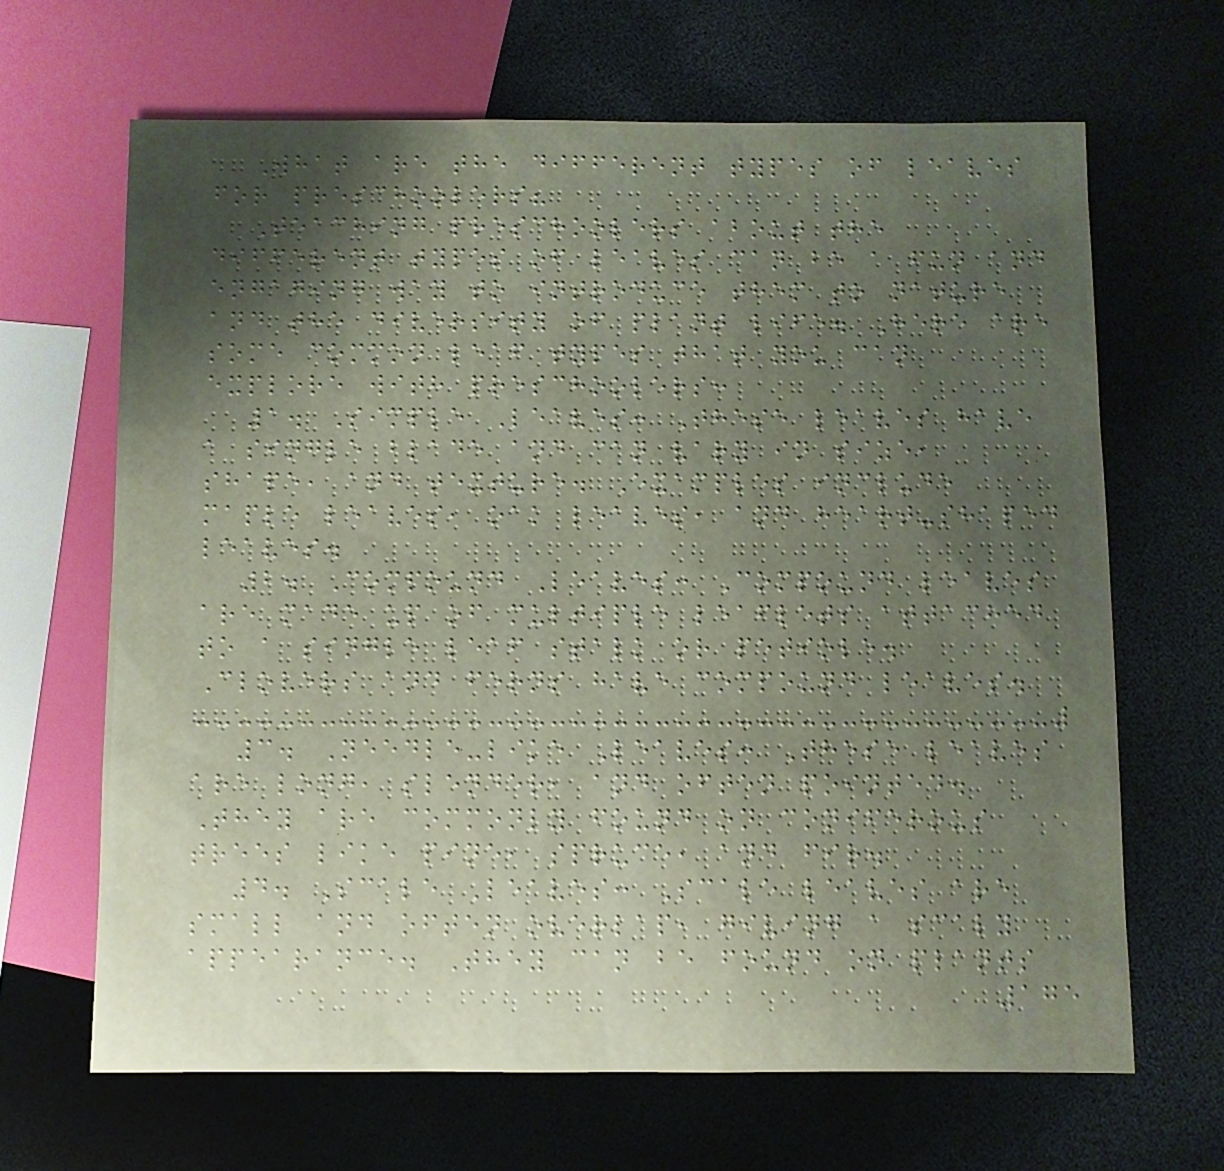What are the different types of leaves
for preschoolers?
Teaching preschoolers about the
different types of leaves can be a fun and
engaging way to introduce them to nature
and the diversity of plant life. Here are
some common leaf types that you can
explore with preschoolers:
1. Simple Leaves: These leaves have
a single blade and can vary in size,
shape, and texture. Examples include
maple leaves, oak leaves, and heart-shaped
leaves.
2. Compound Leaves: Compound leaves
are made up of multiple leaflets attached
to a single leaf stalk or petiole.
Clovers and ferns have compound leaves.
3. Needle-like Leaves: These leaves
are long, slender, and often pointed.
They are commonly found on coniferous
trees like pine, spruce, and fir.
4. Scale Leaves: Scale leaves are
small and often overlap, giving a scaly
appearance. They can be found on plants
175
